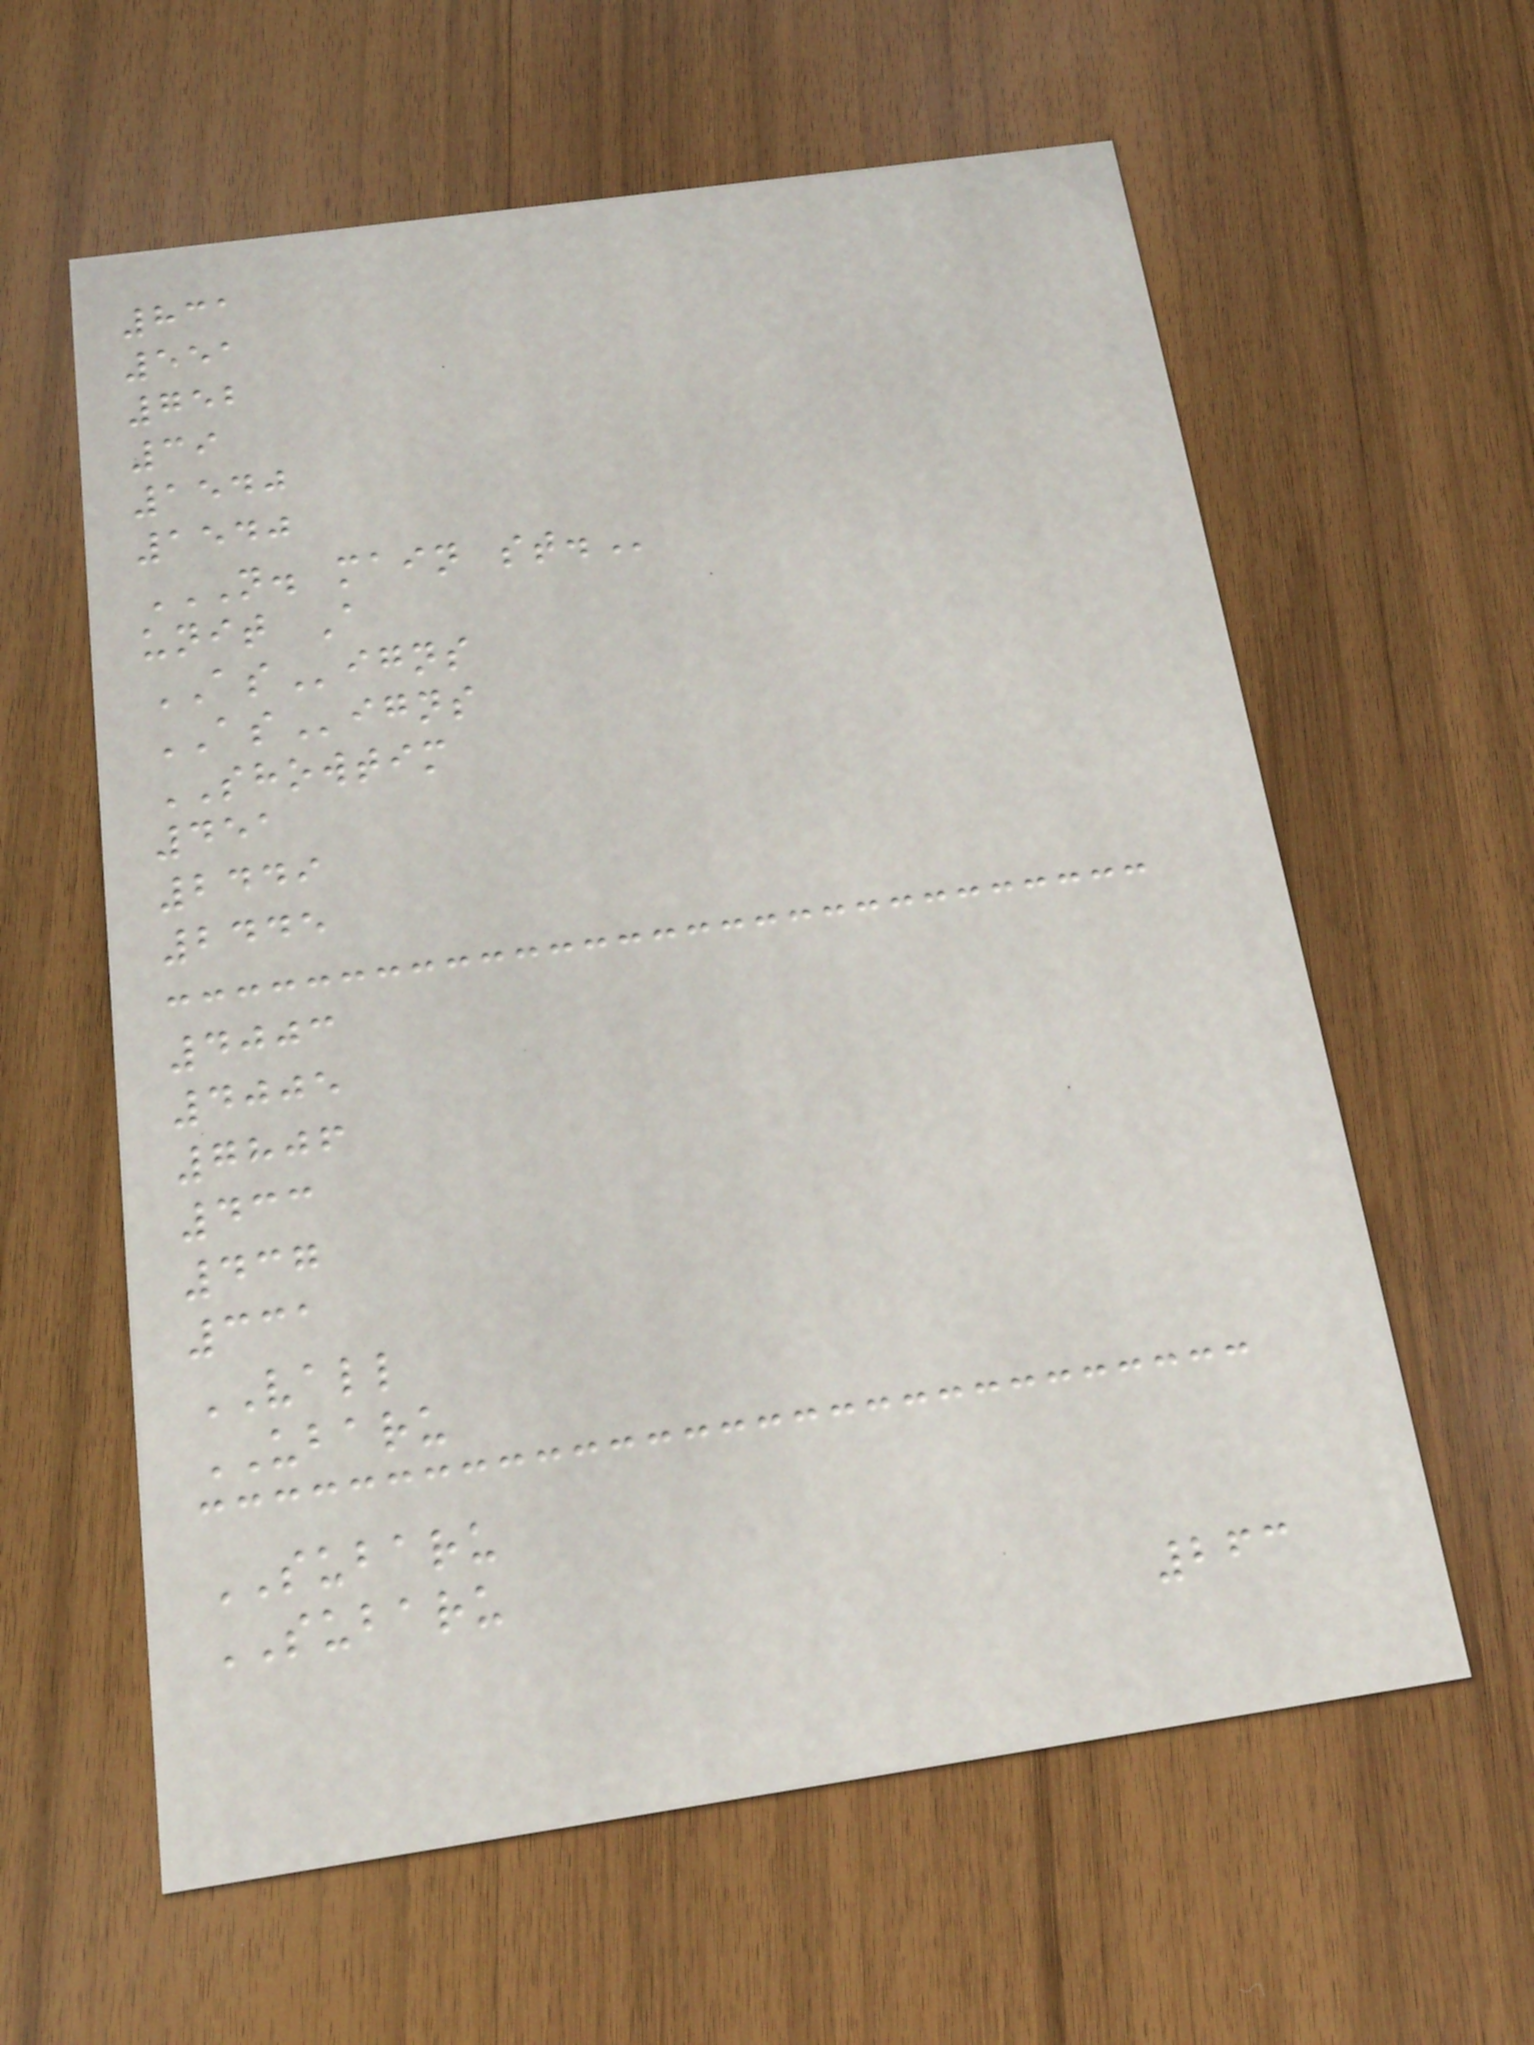831
551
752
39
1540
1540
N. MAIN ST.
unit A
ASigns
ASigns
SHOWTIM
451
2449
2445
4003
4005
7806
433
437
331
VALL
UBARU
SUBARU
SUBARU
263
